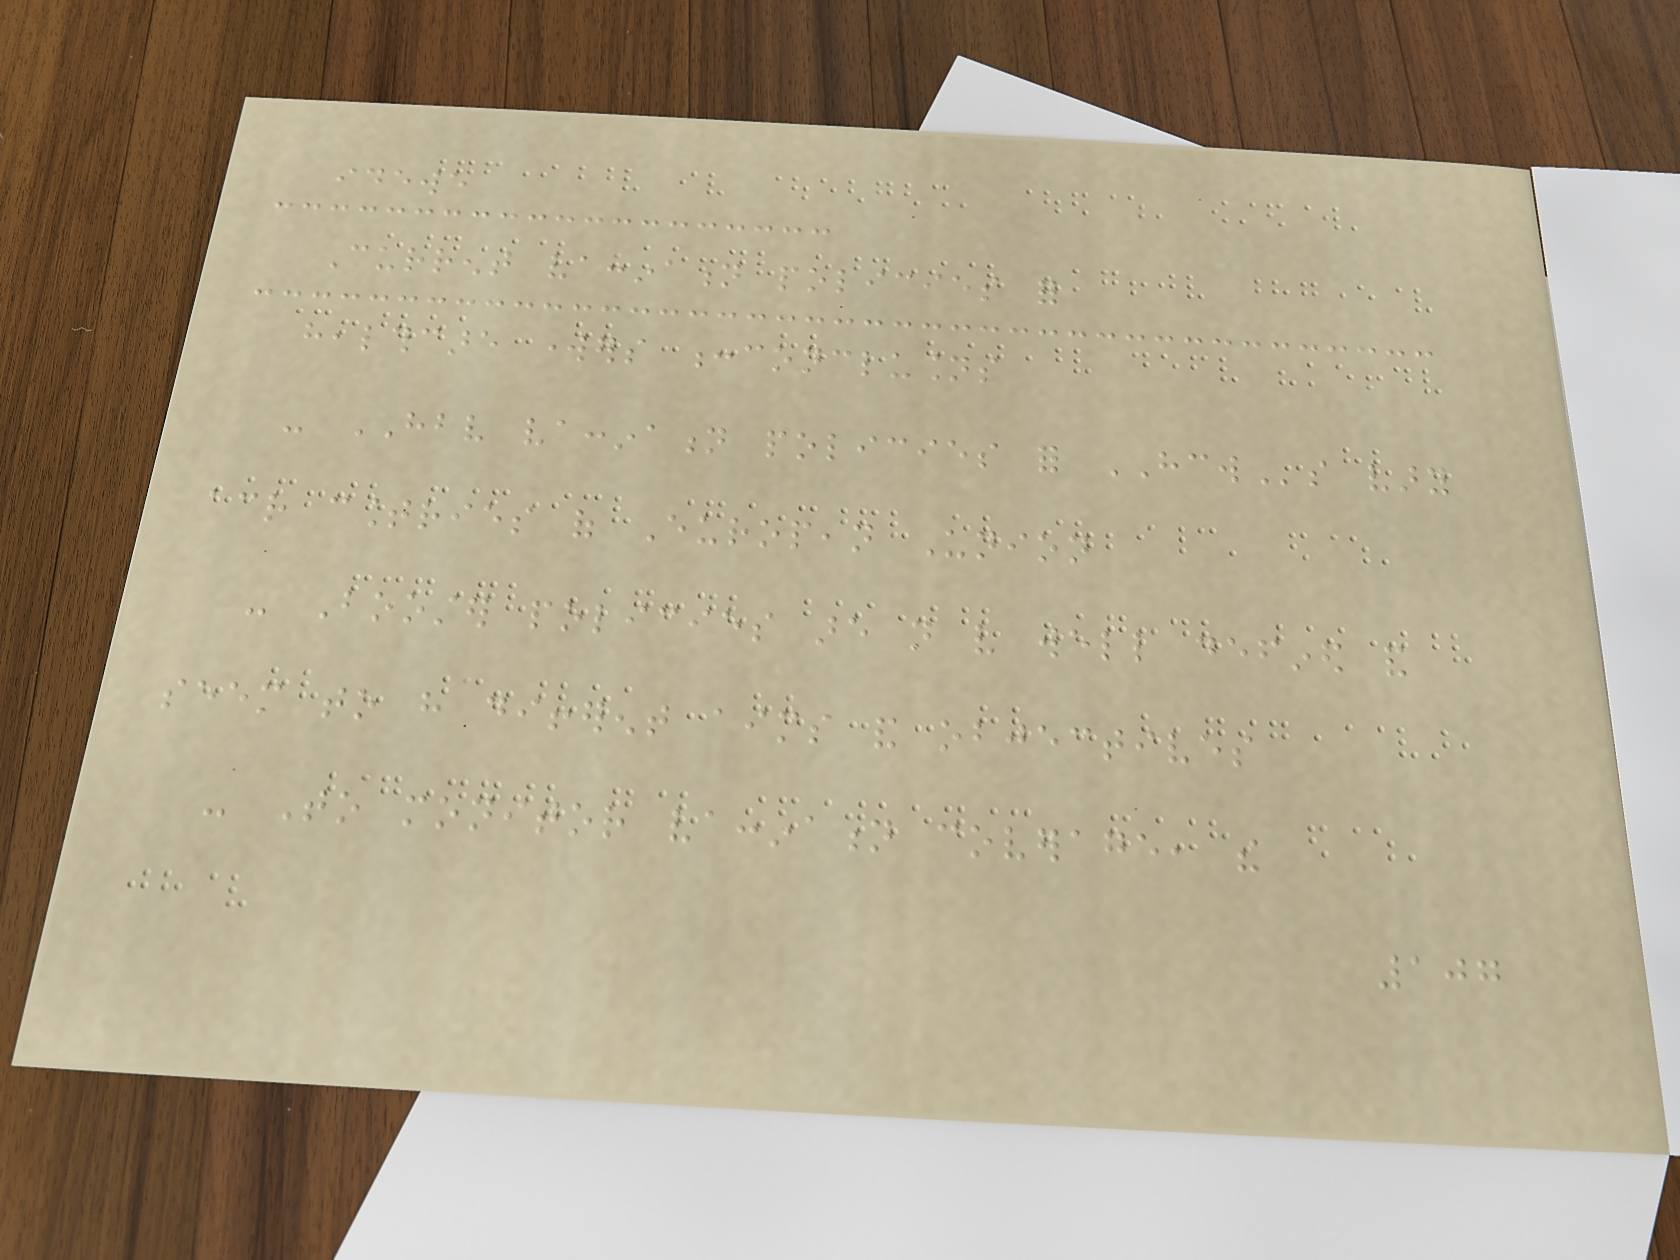idewe
Current vaccination policies for
healthcare workers :conclusions
- HBV vaccination policies for HCWs vary
across countries of European Union
- Booster policies are not very well defined and
seem to have different aims and objectives
- To monitor vaccination coverage, the
107
